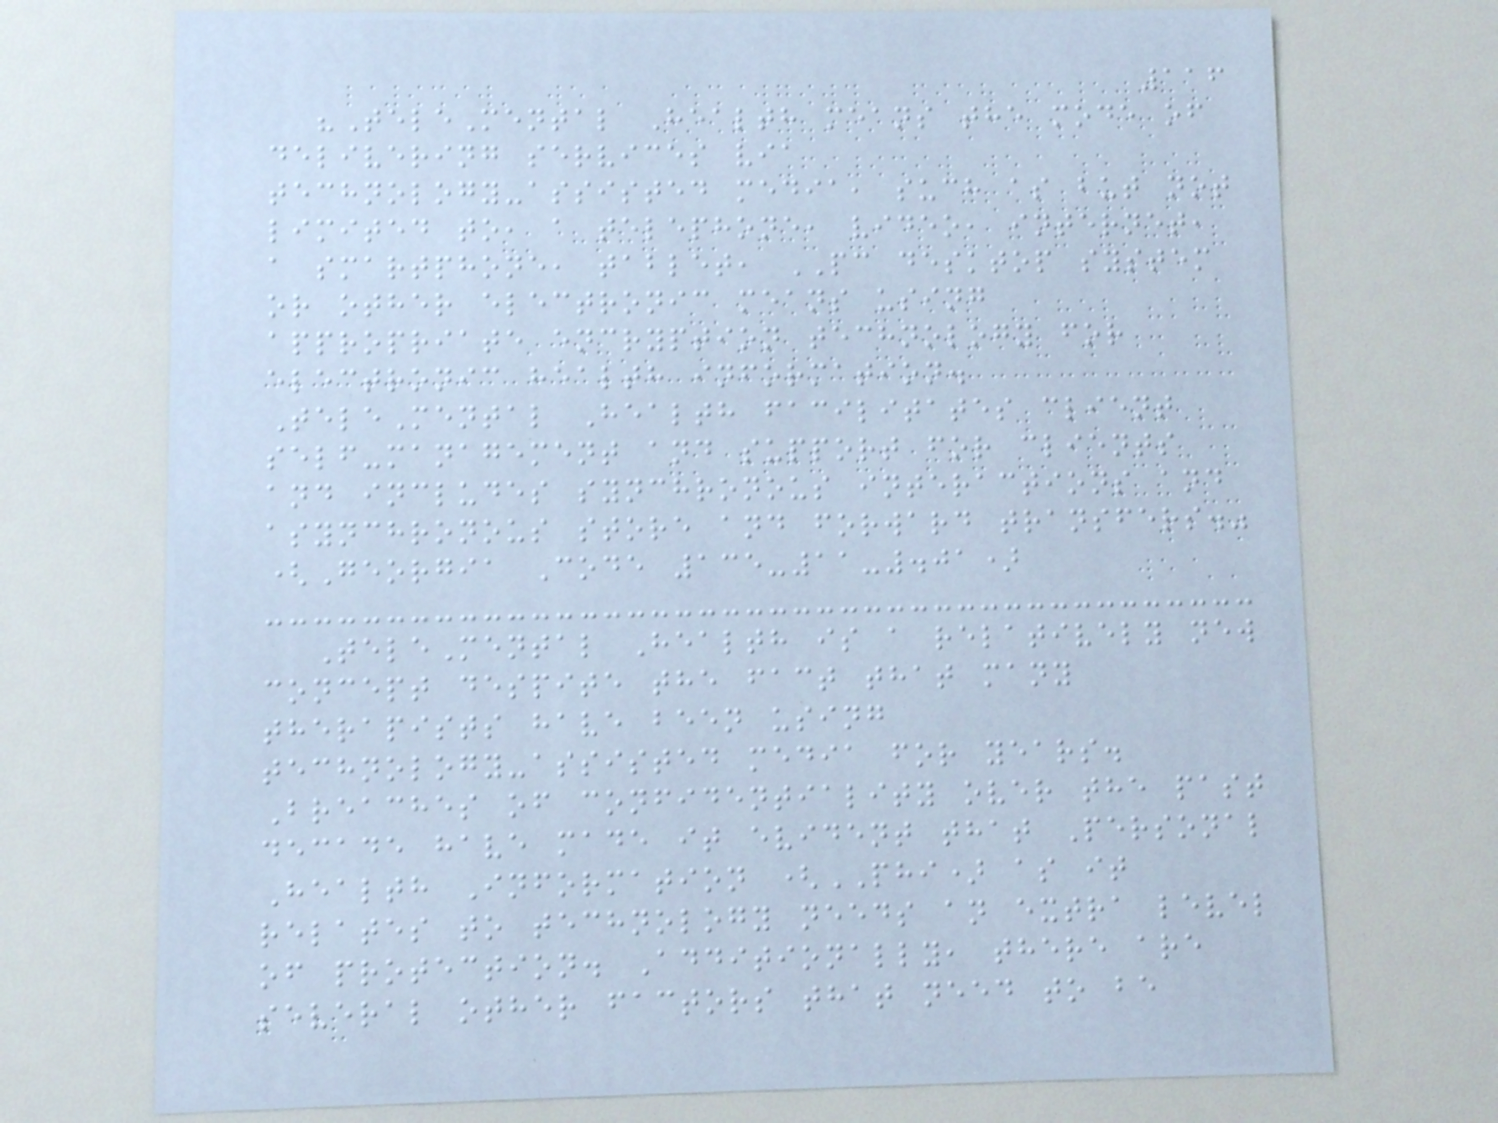116
"TeleMental Health means the mode of
delivering services via
technology-assisted media, such as but not
limited to, a telephone, video, internet,
a smartphone, tablet, PC desktop system
or other electronic means using
appropriate encryption technology for
electronic health information.
TeleMental Health facilitates client
self-management and support for clients
and includes synchronous interactions and
asynchronous store and forward transfers."
(Georgia Code 135-11-.01)
TeleMental Health is a relatively new
concept despite the fact that many
therapists have been using
technology-assisted media for years.
Breaches of confidentiality over the past
decade have made it evident that Personal
Health Information (PHI) as it
relates to technology needs an extra level
of protection. Additionally, there are
several other factors that need to be
